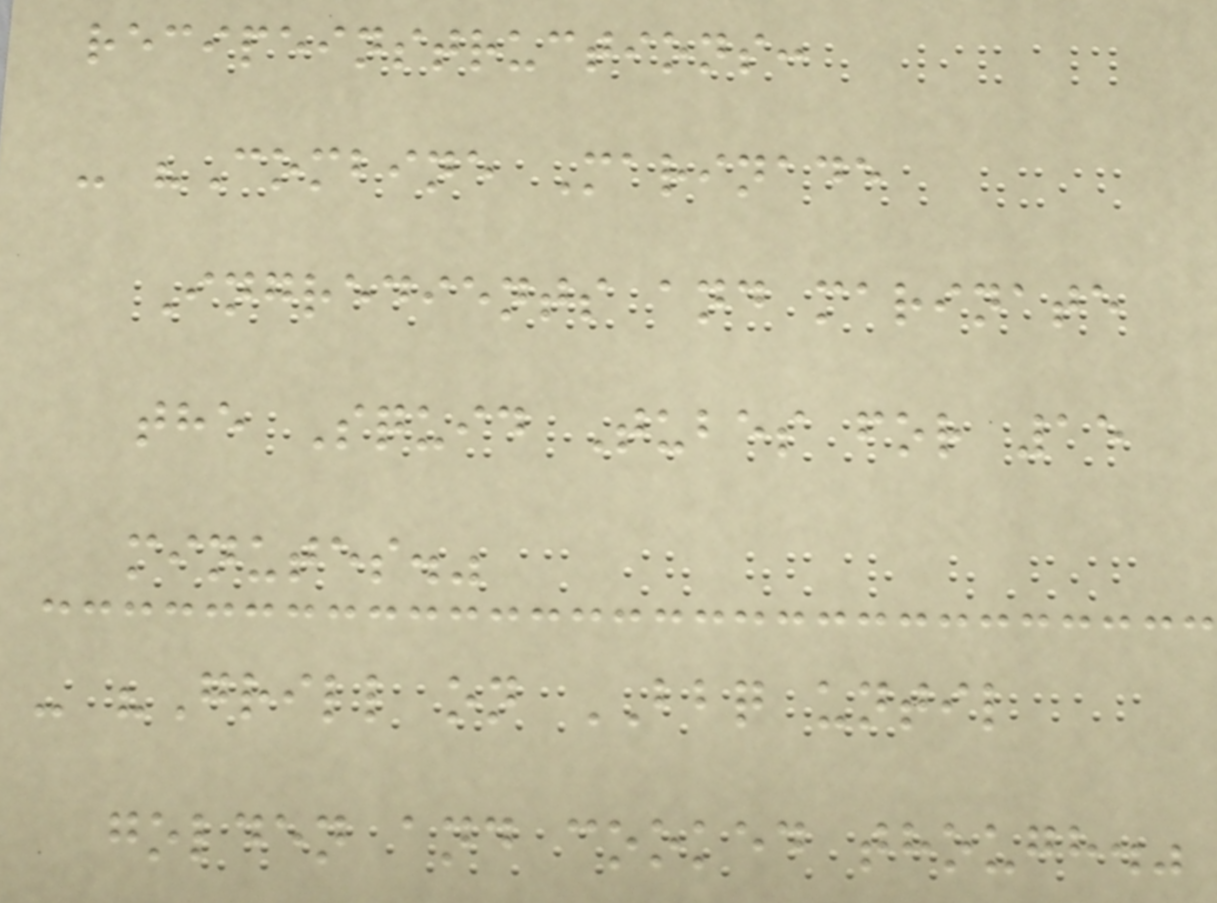recipeinstructions:
- "Combine Marinade
Ingredients and marinate
the Squid Tubes for 15
minutes."
- "Grill on BBQ until
golden and cooked though."
